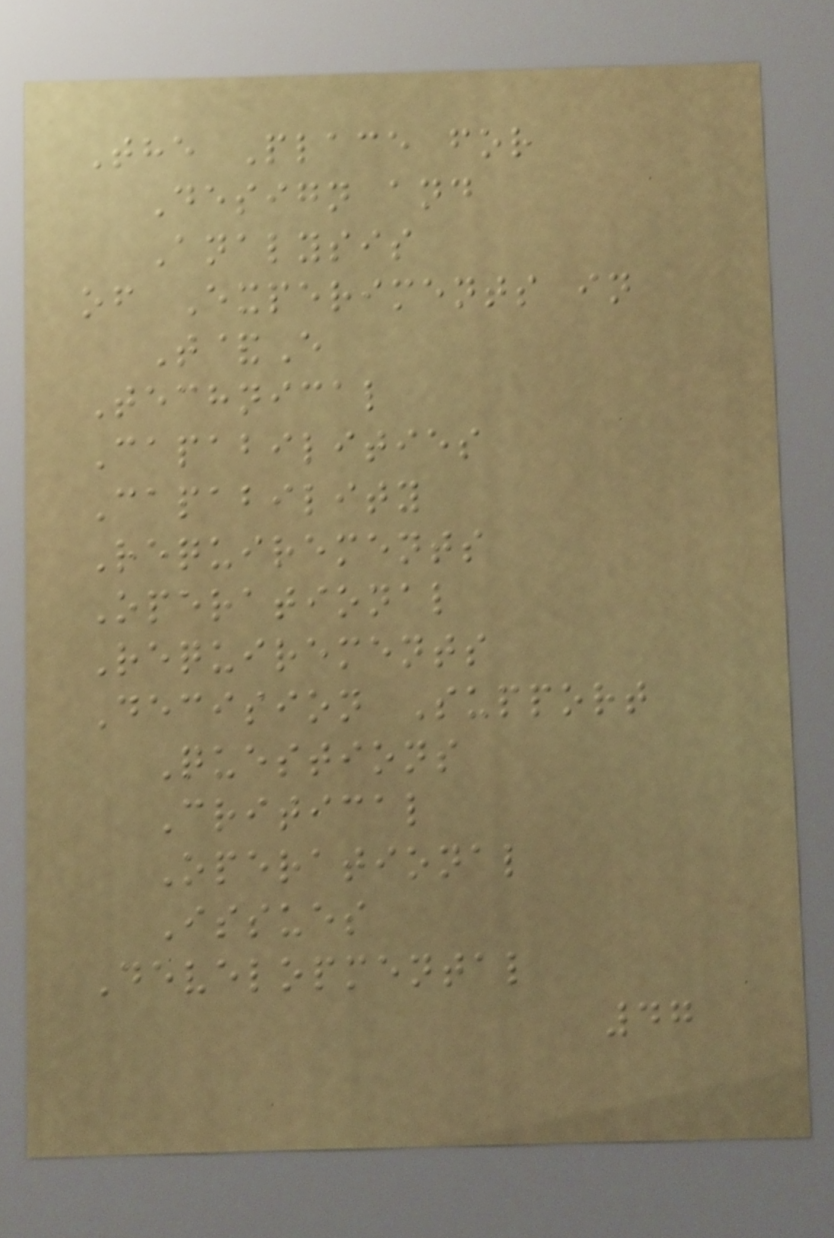The Place for
Design and
Analysis
of Experiments in
T&E
Technical
Capabilities
Capability
Requirements
Operational
Requirements
Decision Support
Questions
Critical
Operational
Issues
Developmental
47
